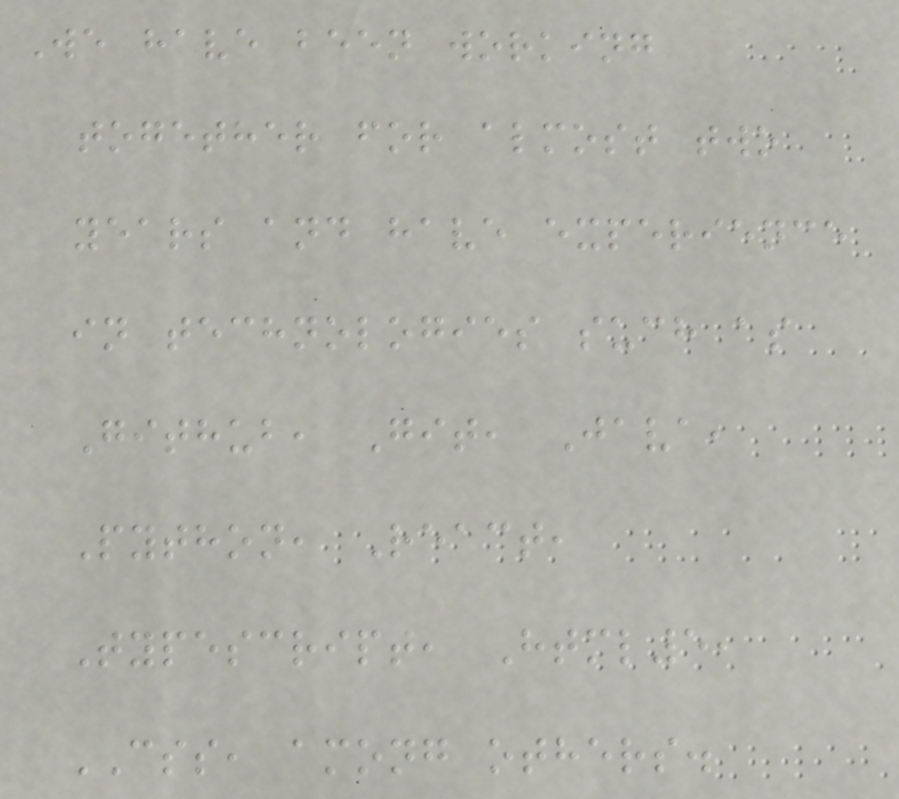We have been working
together for almost two
years and have experience
in technologies such as
Github, Git, Java,
Python, React,
Typescript, Html5,
CSS, among others.
